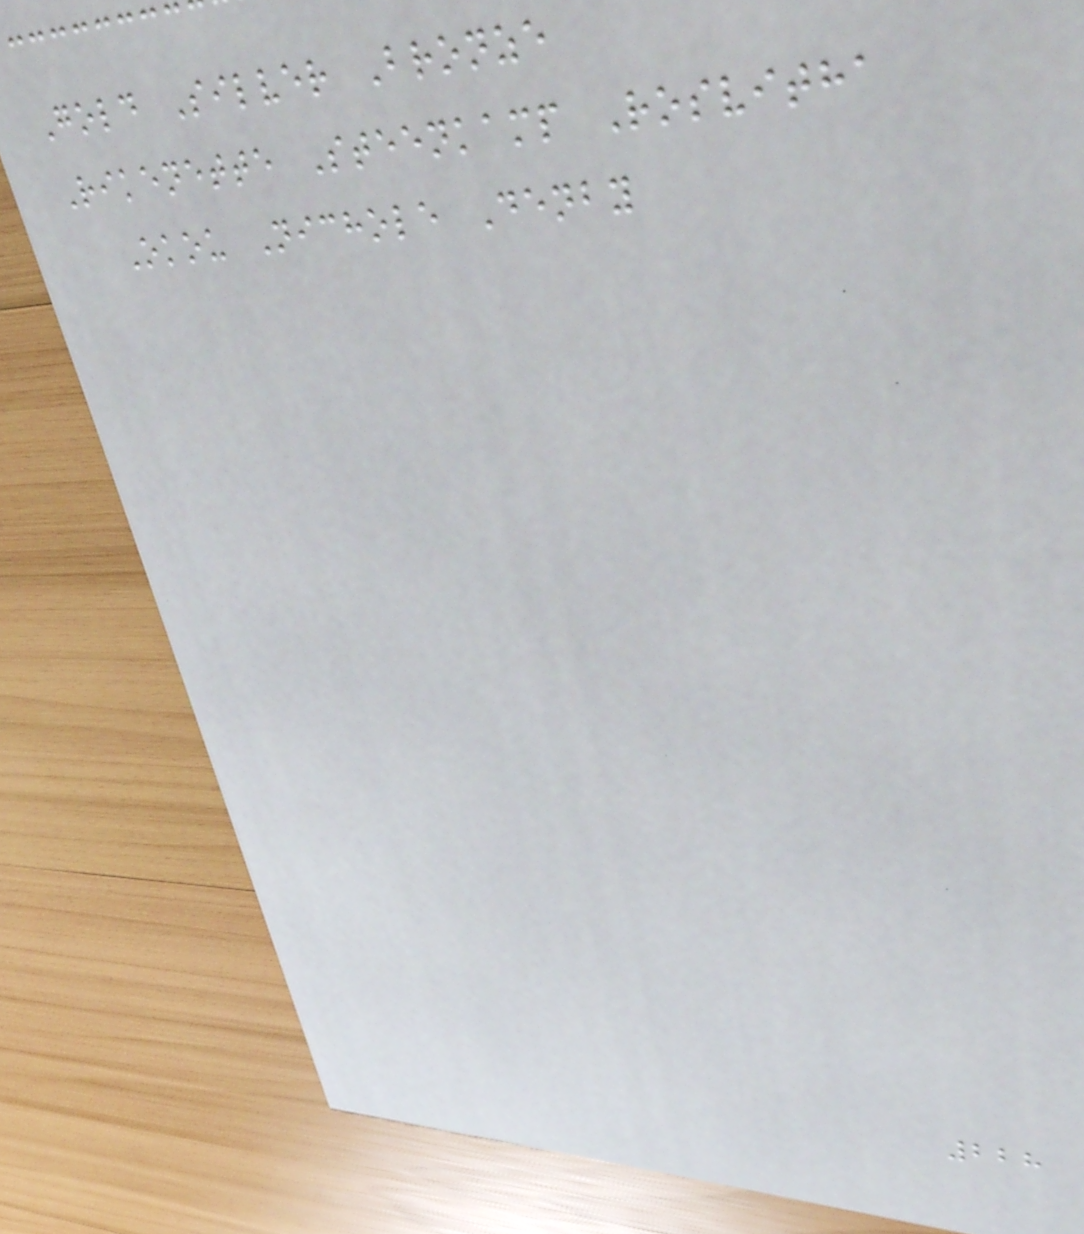Gold Silver Bronze
Rikenette Steenkamp Rosvitha
Okou Nichole Denby
228
